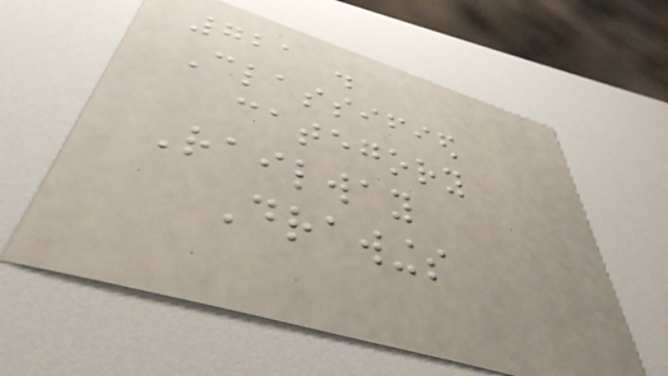721 .
Classified
category
Railway
Drawings
